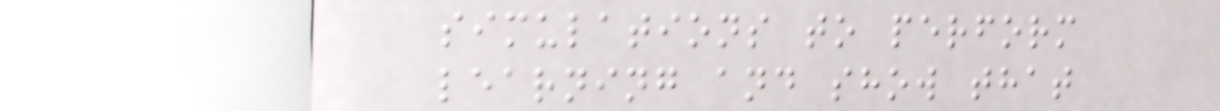simulations to perform
learning and show that
